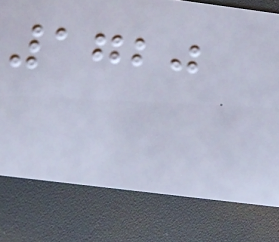1720
